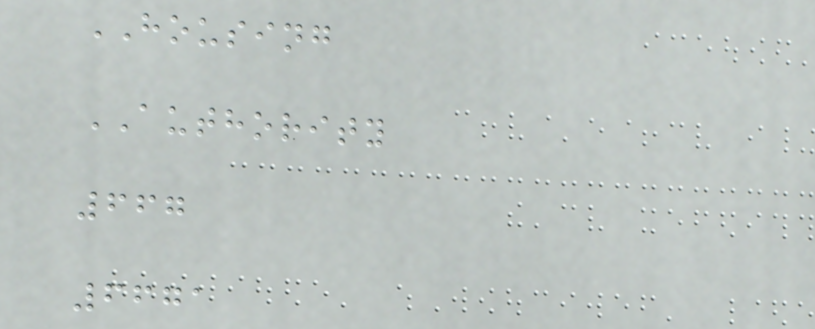HOUSING
AUTHORITY
667
6671
